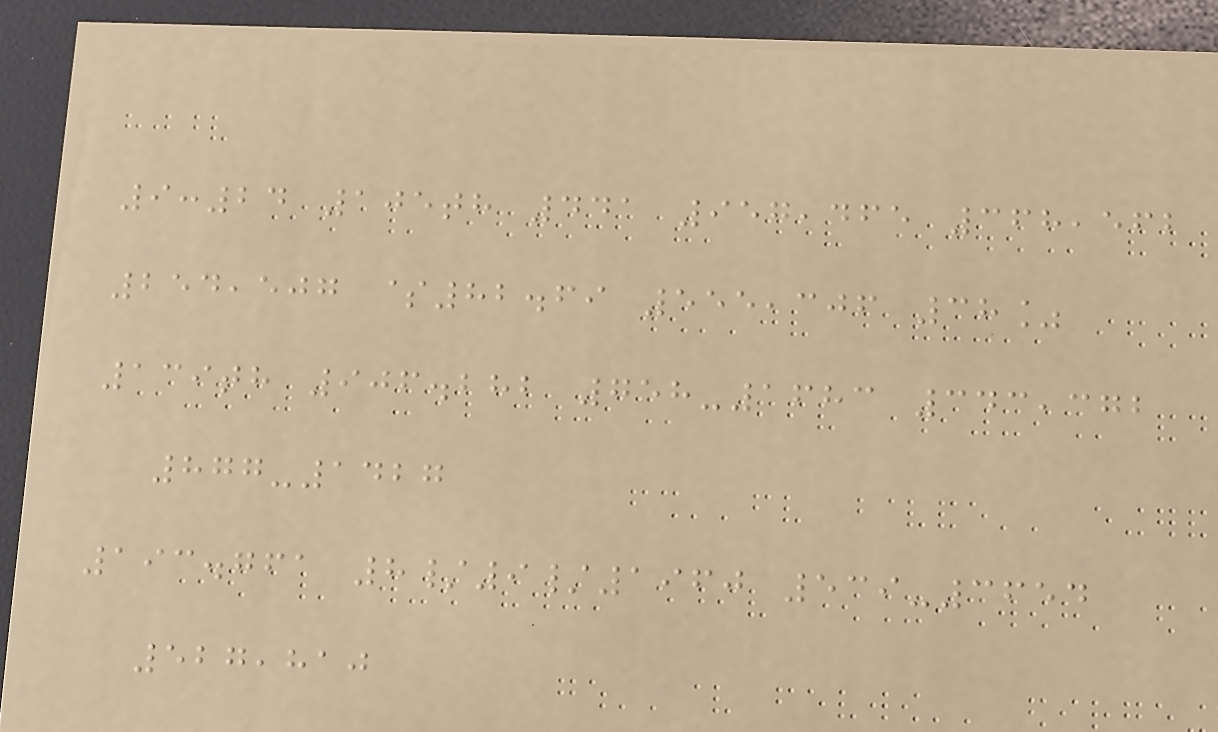9:24 105th 441 957,465 368,562
254,507 $82.69 555,306 38%
139th 906.282 758-1683 343,372
877-1427
193.761 8/9/1960 539-3654
527,810
